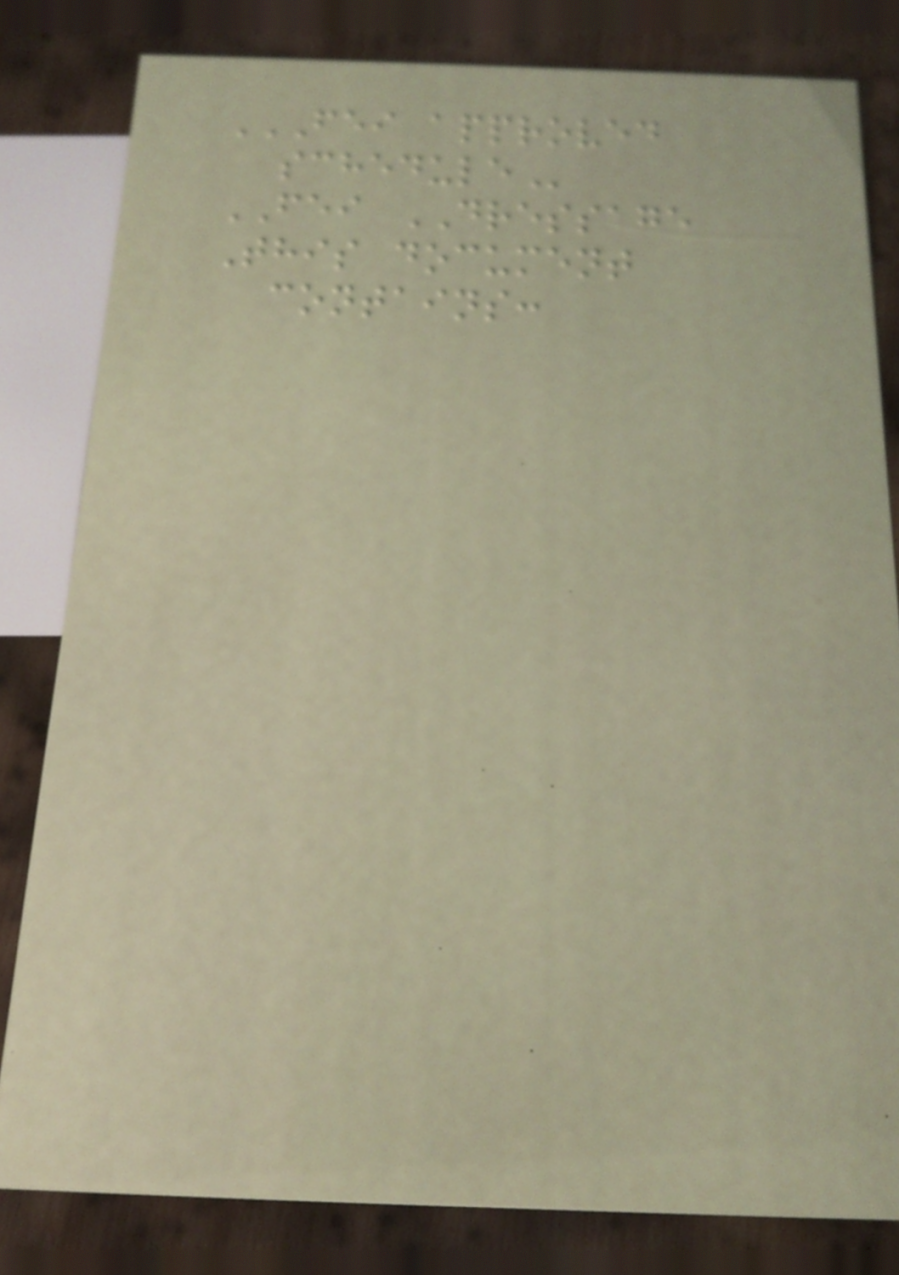FEI APPROVED
SCHEDULE
FEI DRESSAGE
This document
contains:
